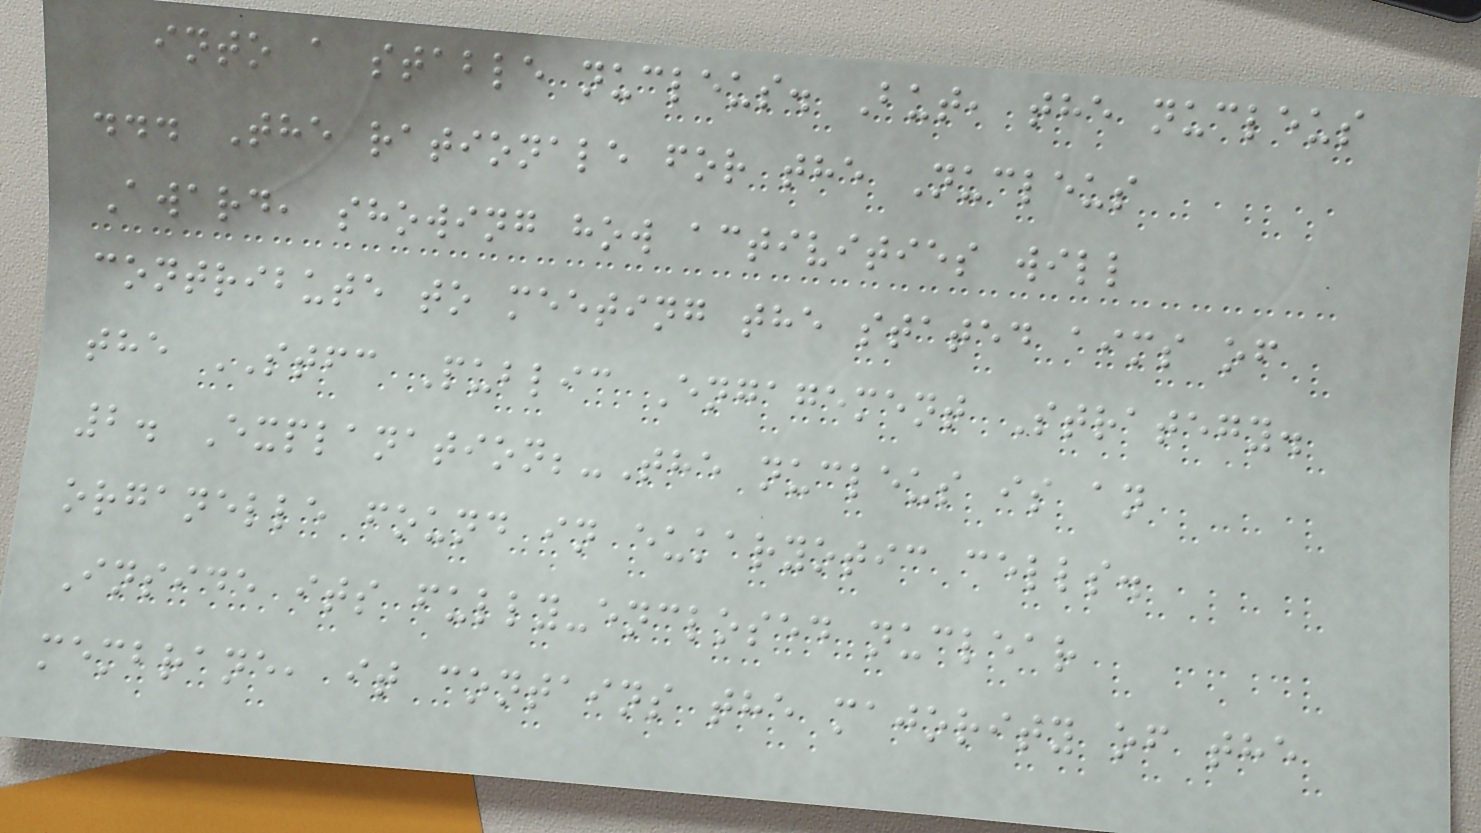into a stable nucleus. But, the nucleus
... The rationale for the Nucleus
Award, showing how activities will
contribute to meeting the stated aims of
the STFC Public Engagement Strategy.
2. Explanation;-The nucleus is an
organelle found in eukaryotic cells.
Inside its fully-enclosed nuclear
membrane, it contains the majority of the
